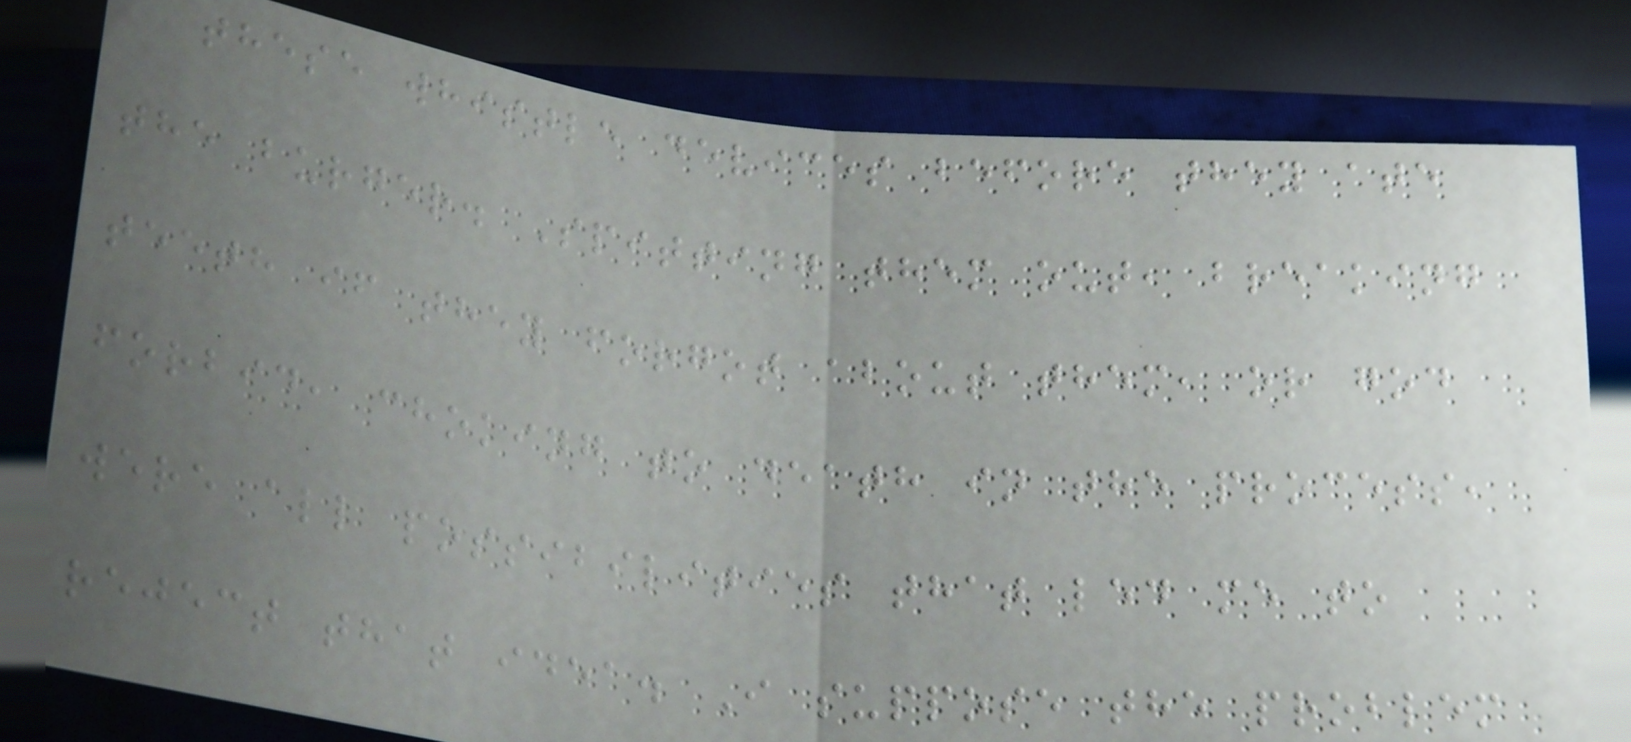these whistle devices before they ate
the burger. Spitting them out, breaking
teeth if they forgot about them, or god
forbid, choking to death in the process,
were all possibilities that led me to
reject that idea. I suppose the problem
